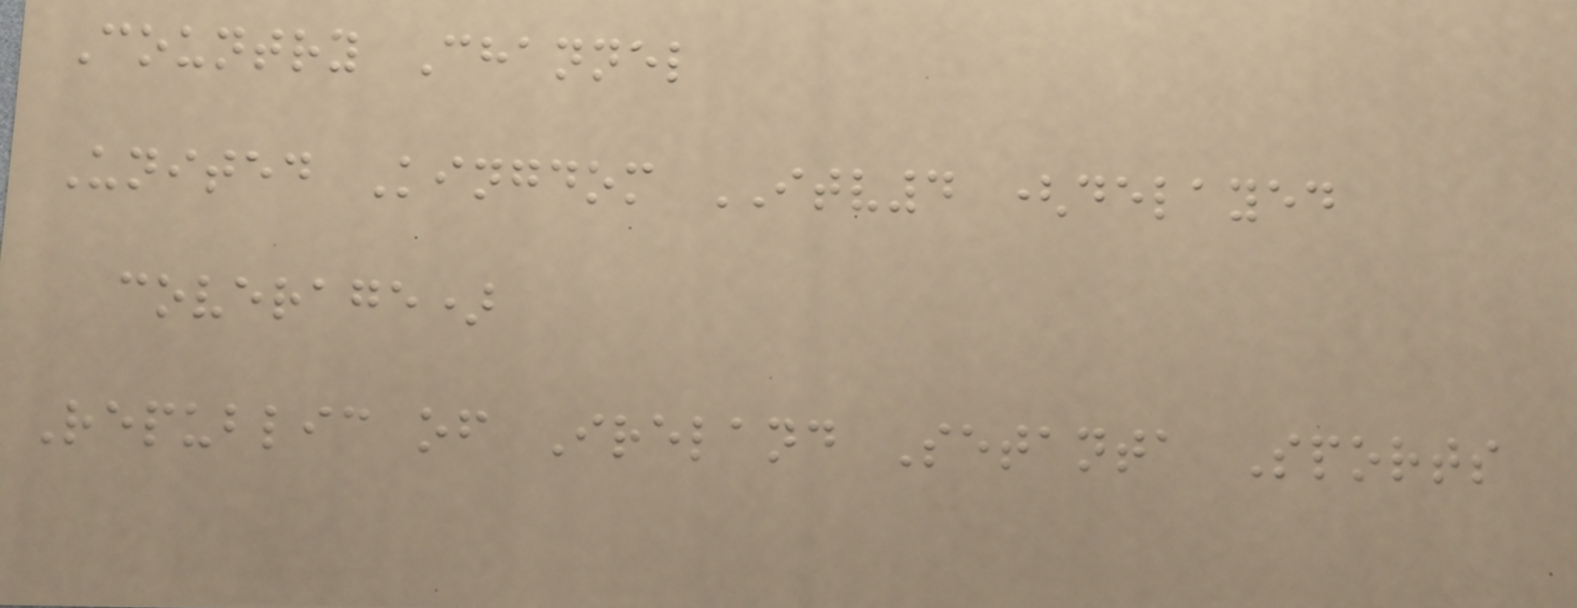Country Channel
United Kingdom ITV4 (delayed
coverage)
Republic of Ireland Setanta Sports
